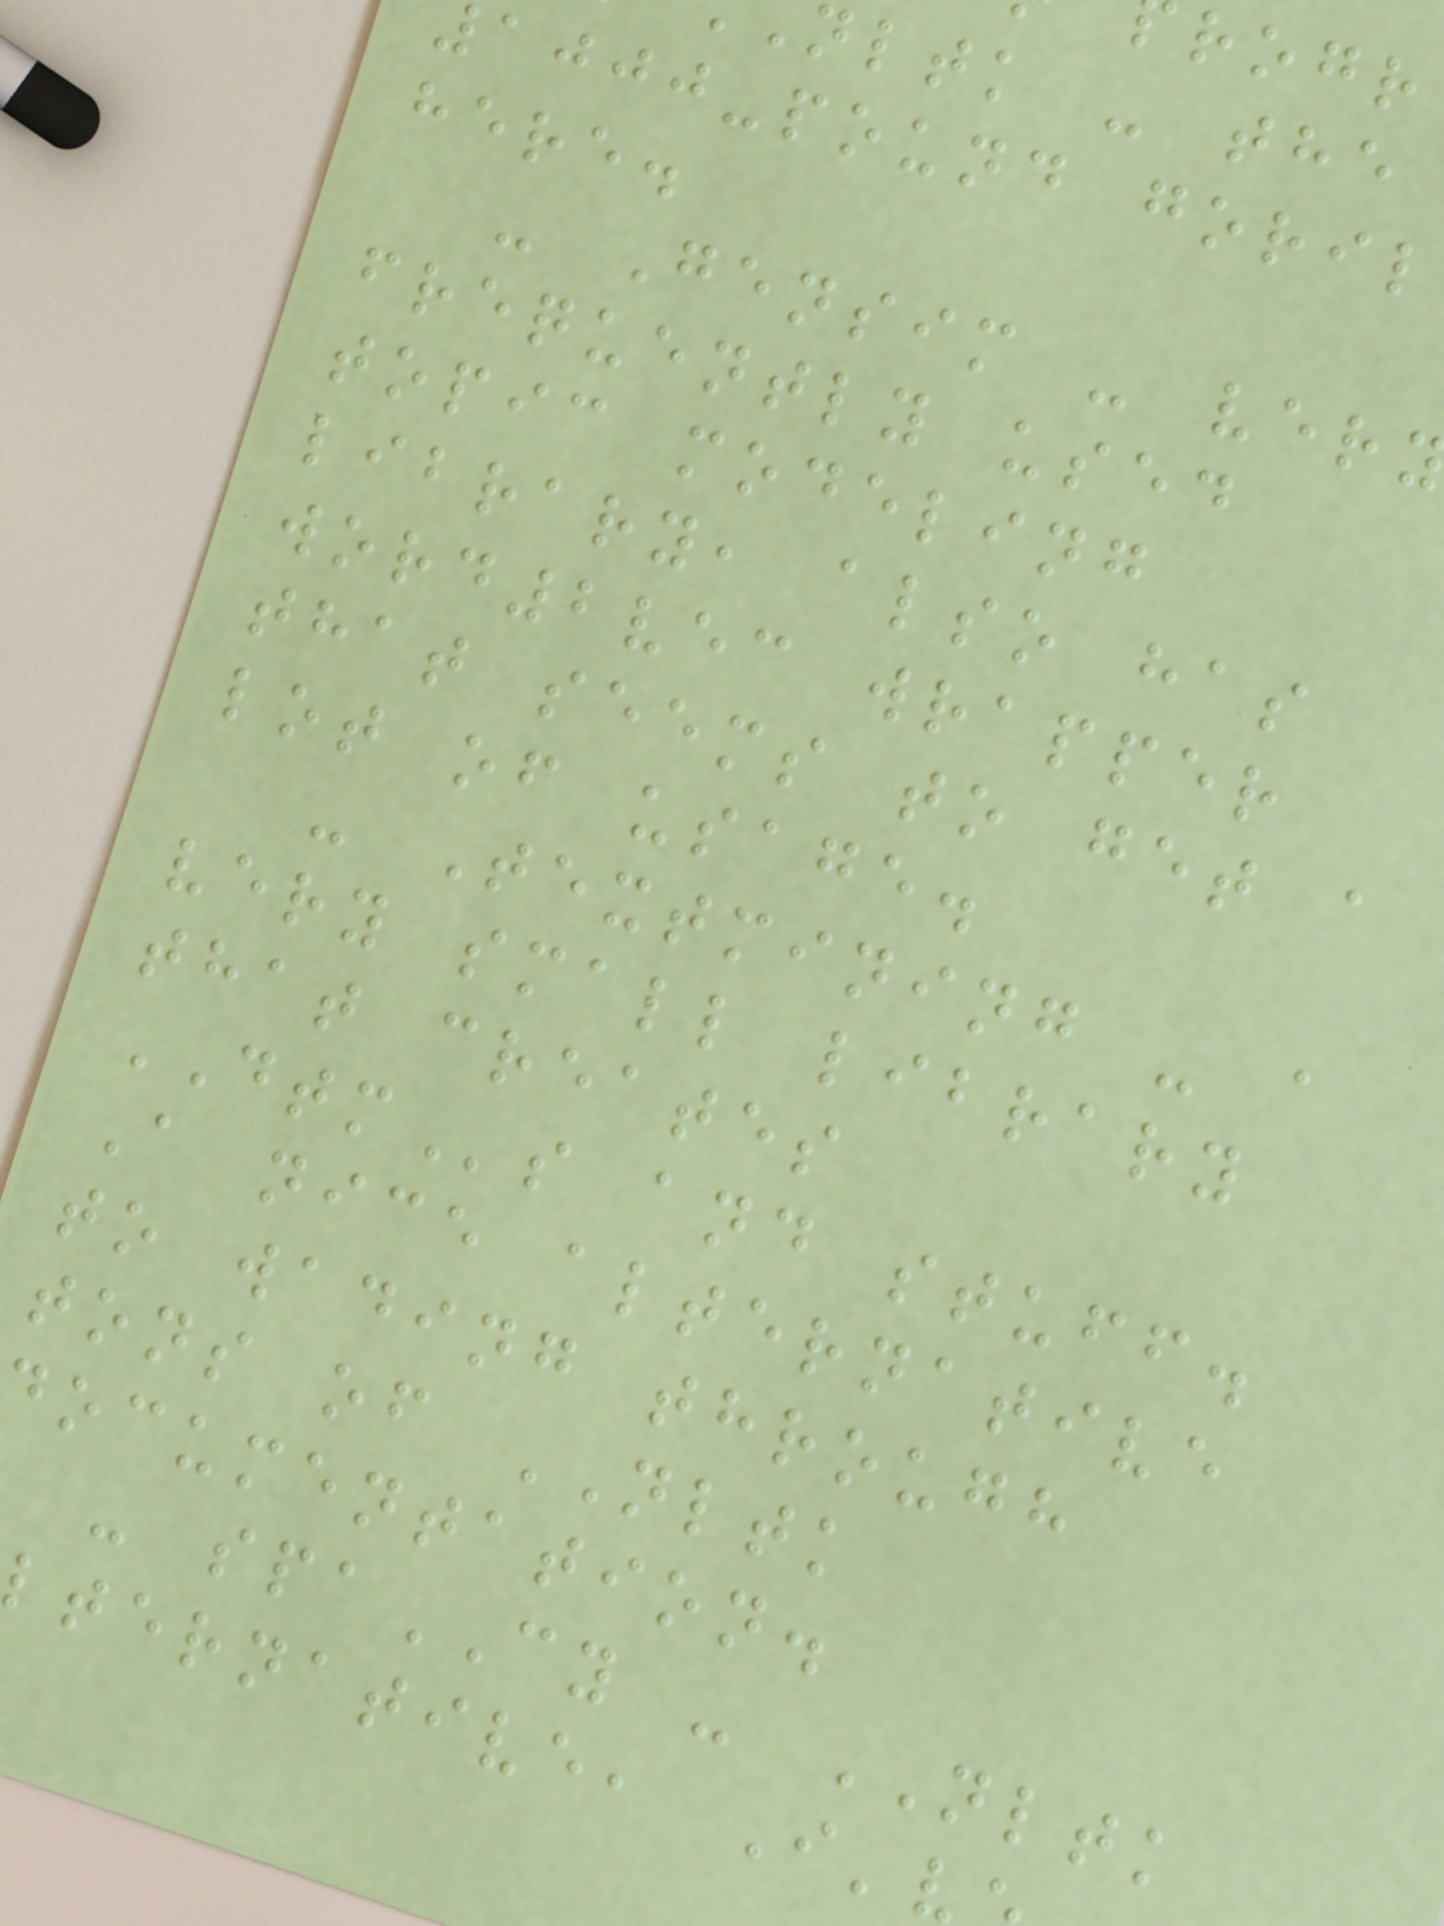nltk - the
ajjj-pound goril
here.
- Gensim - ver
frequently used
topic modeling
library, also has
word2vec wrapper
that seems to get a
lot of usage.
- Textmining - a
very small library
that creates
DTMs and stuff.
A nice alternative
to wading through
tons of NLTK
ocumentation.
- spaCY - NLTK
lternative, I'v
